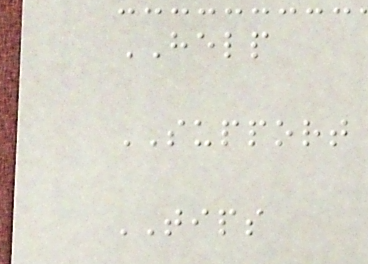HELP
SUPPORT
TIPS
